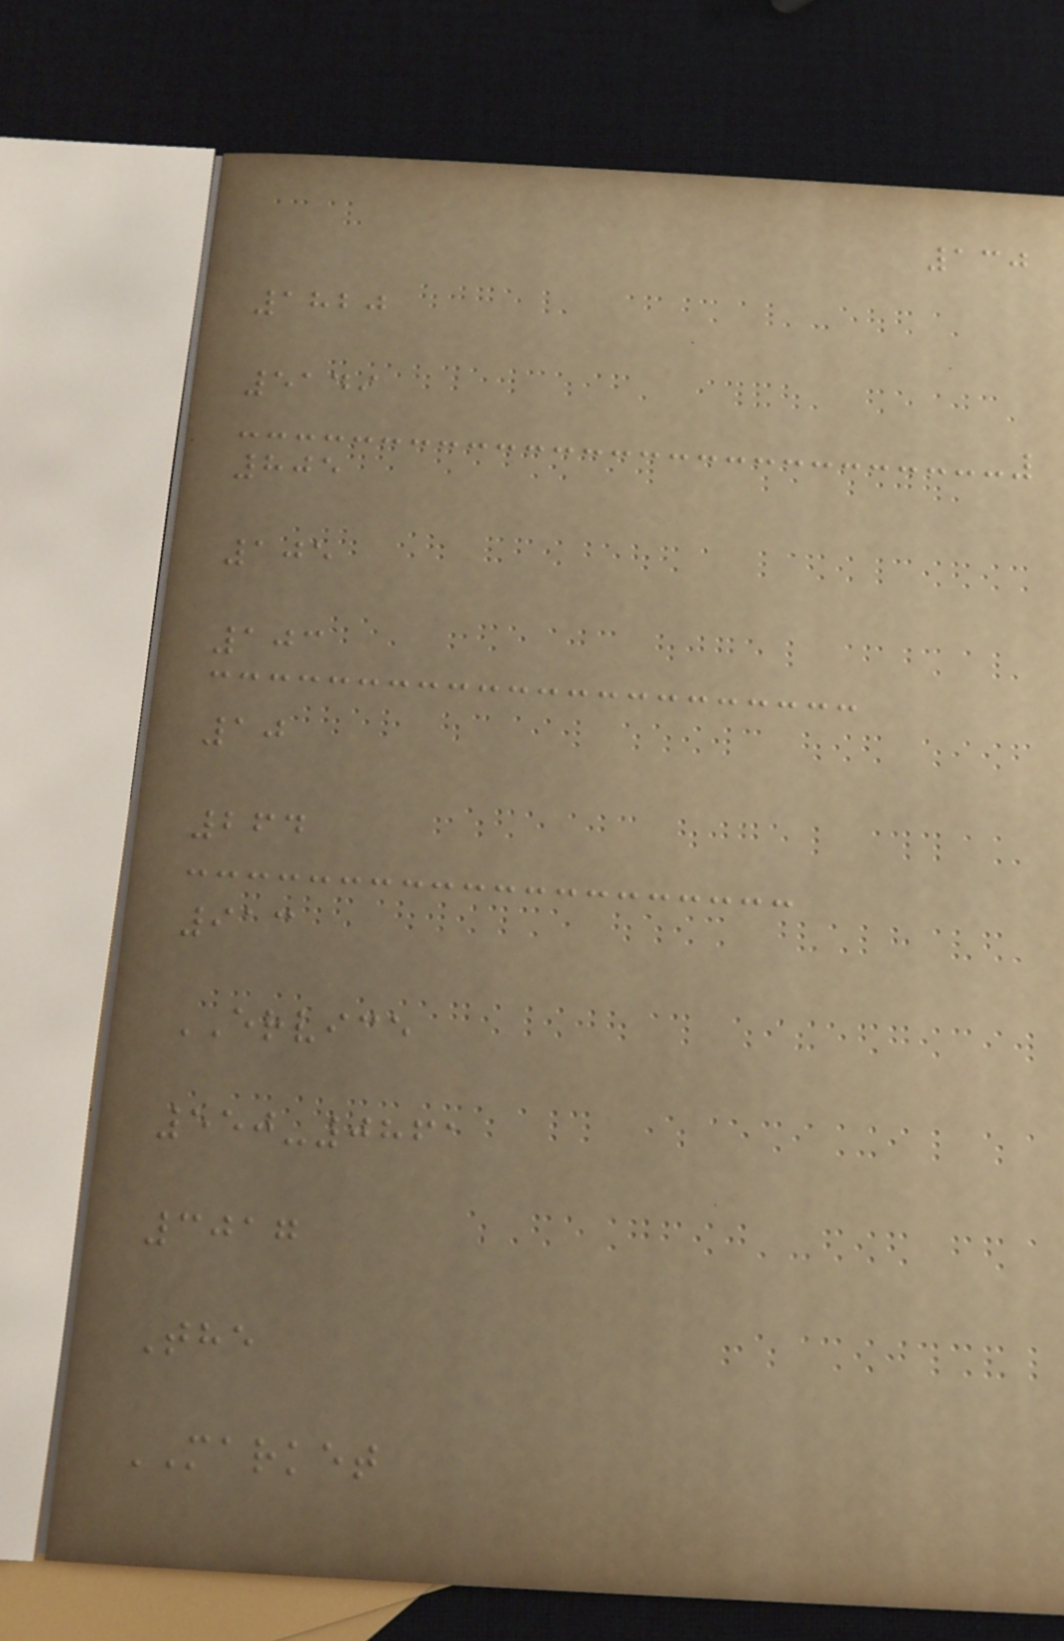130
1820
5149
805
105
103
10
264
913
ERVICE
550-0861
3017
The
MARKET
